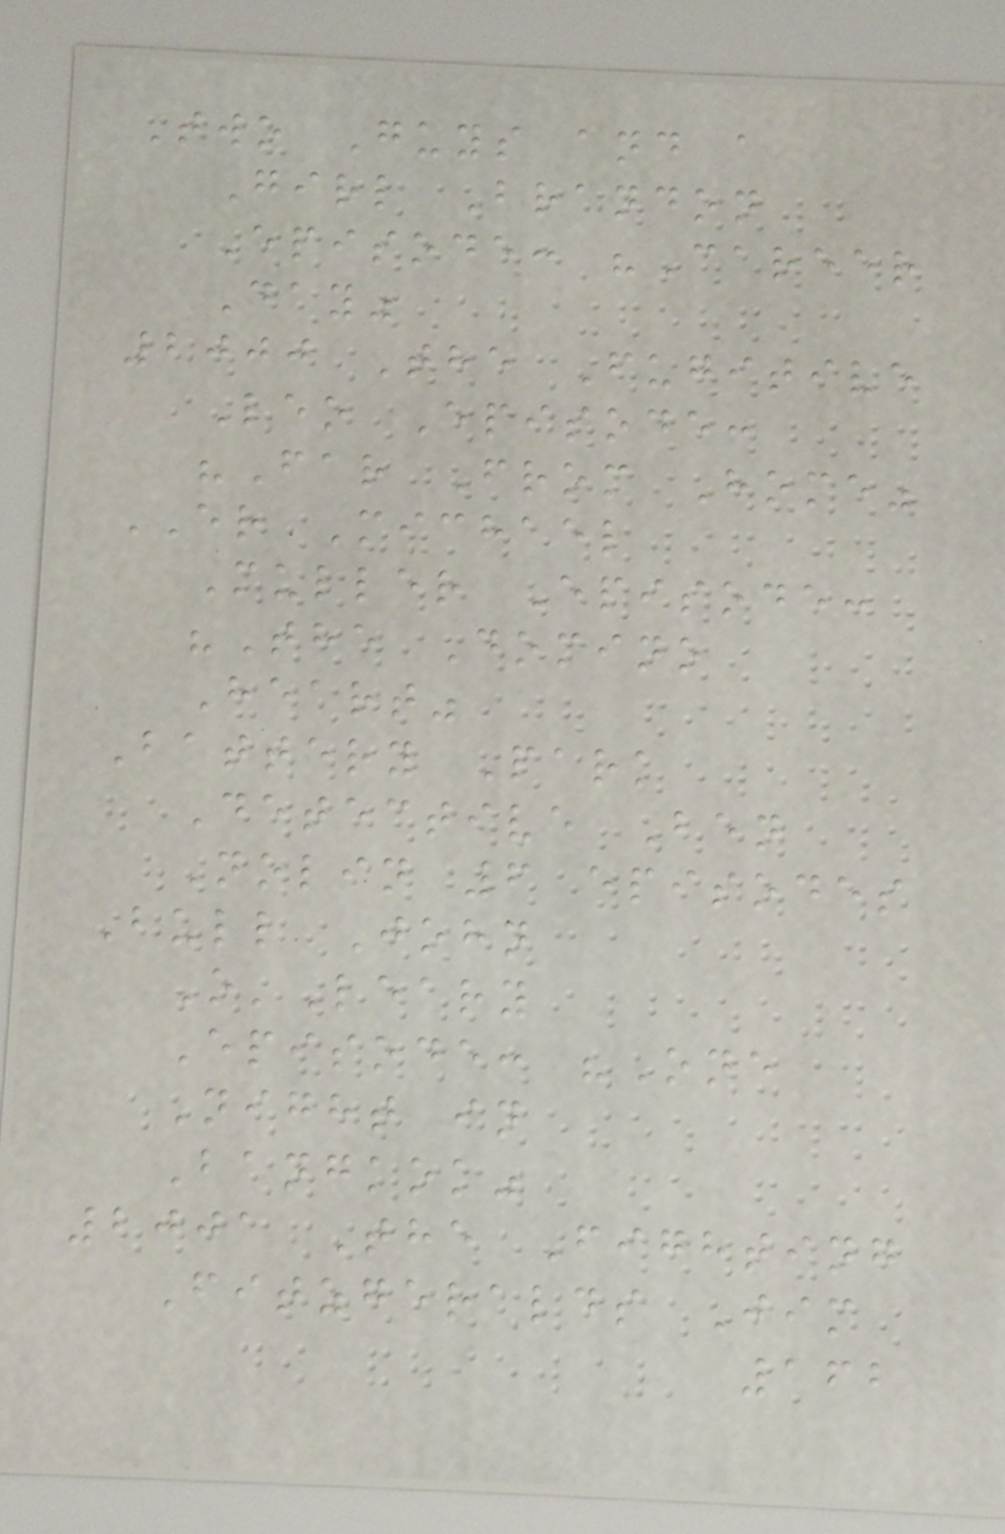Two Guys and a
Girl Brandon
Episode: "Career
Day"
2000 The Fugitive
Leo Episode:
"Far From Home"
ER Michael
Muller Episode:
"The Domino
Heart"
Battery Park
Detective Ben
Nolin 6 episodes
Bull John
O'Leary
Episode: "One
Night in
Bangkok"
2001 The Fighting
Fitzgeralds Jim
162
